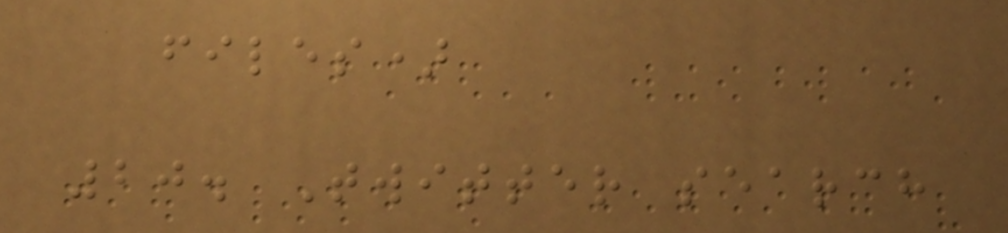files)
20. Twitter search
